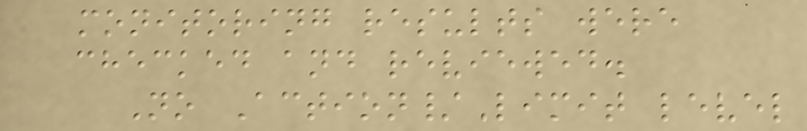monitoring results were
checked and reviewed.
No Action/Limit level
